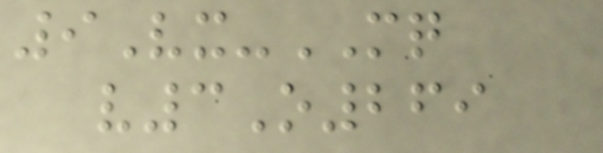9Vx-MQ
v3O269
